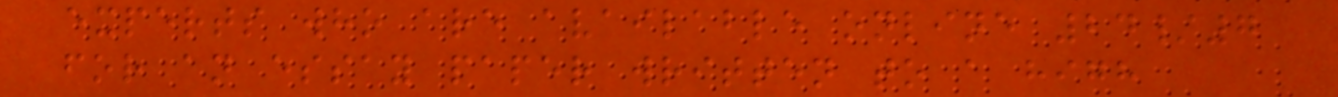experts who are available online 24/7
for an essay paper written to a high
